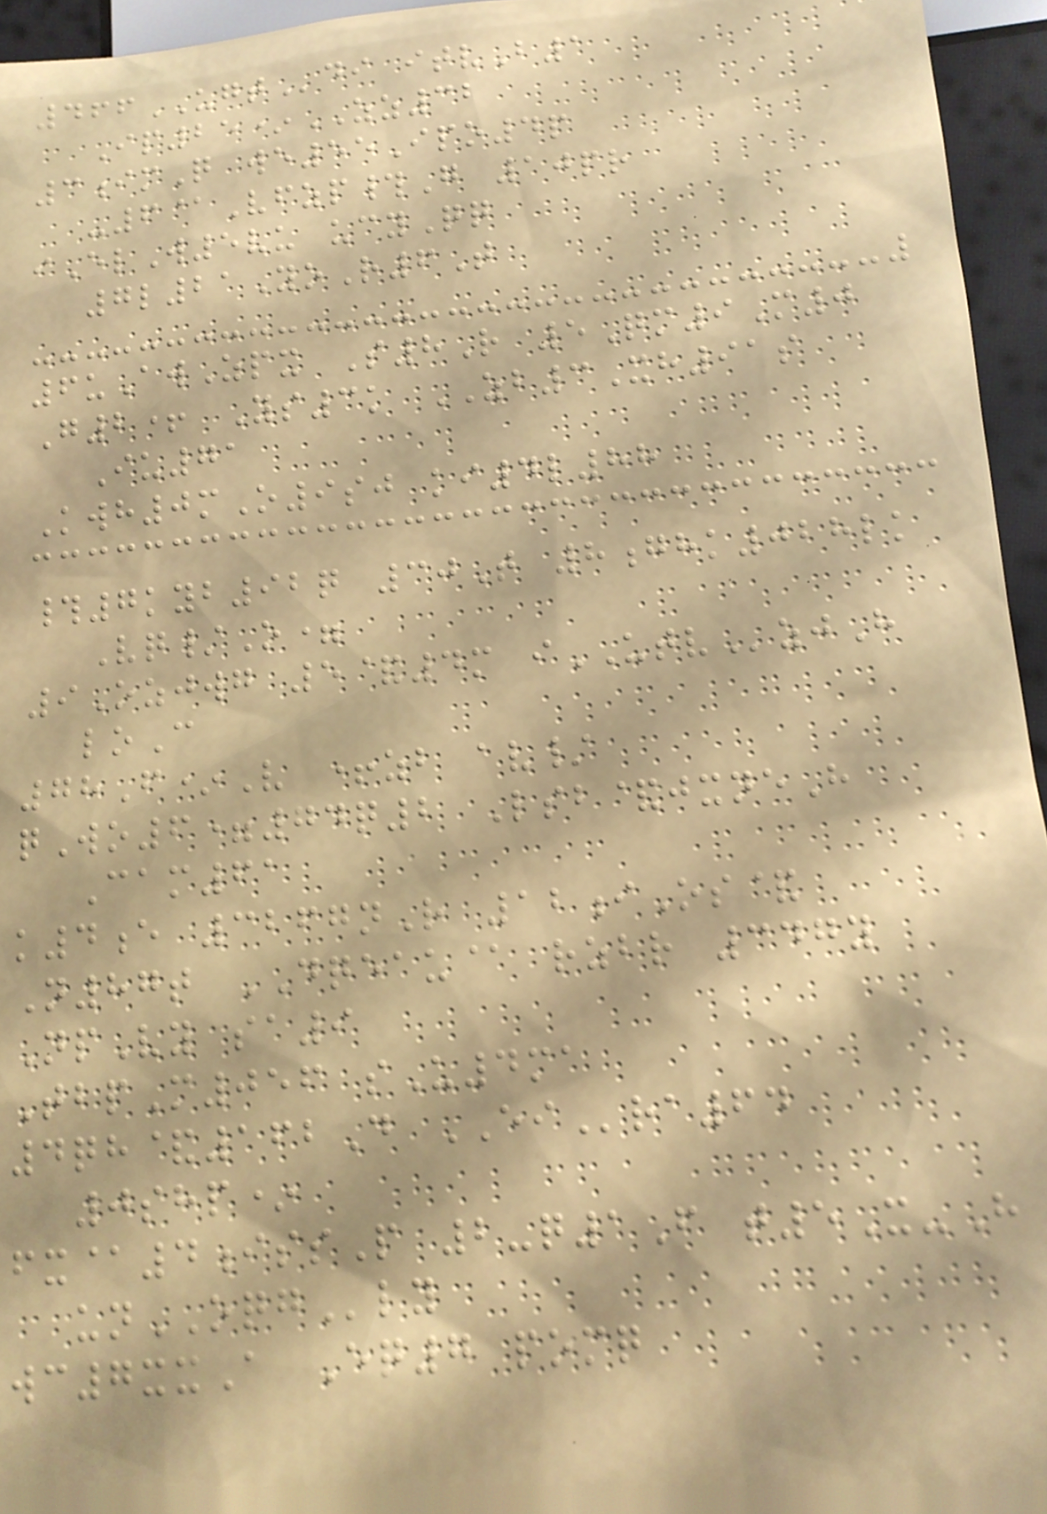466UGTdi itvB1
Ip25*ZZ32
3imQ we55Ipo4p
-6@Vfzp#G 10pr
iElW5vu ucyQq
7l21YoR6T
6uAwZpx S8R 5Qm9M0
G2+ Ys3k ZB3Xh91s
Iu71
Kwh0mO9sj ki4l88
#7kyb92q 30T 8ghk028lk
Vq/O=
9Ozjwg 5&4m iUTVzjH
loC
78F*V +zb av/
qWo6=74q2 Lsb&jxneH
Cam61
k4e 3267nR 12iOs&
N87t DQEAU@ rzbr 347y
NpVy sa9
TbpM056 sU4ma
4qh&162D EIra64
0shp*
fx@4issP 2-q1F t5X-H
unOQGly
wc7xxA Eq7 pomq
